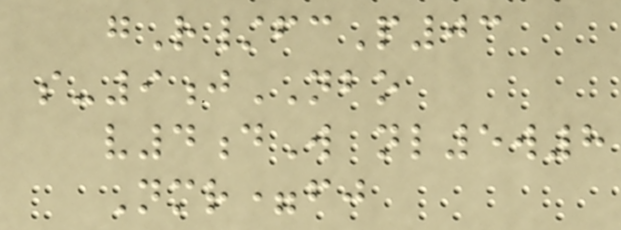gR/fcP03
s-9jNBO
v4dW nl5w8
Nmr=fj
